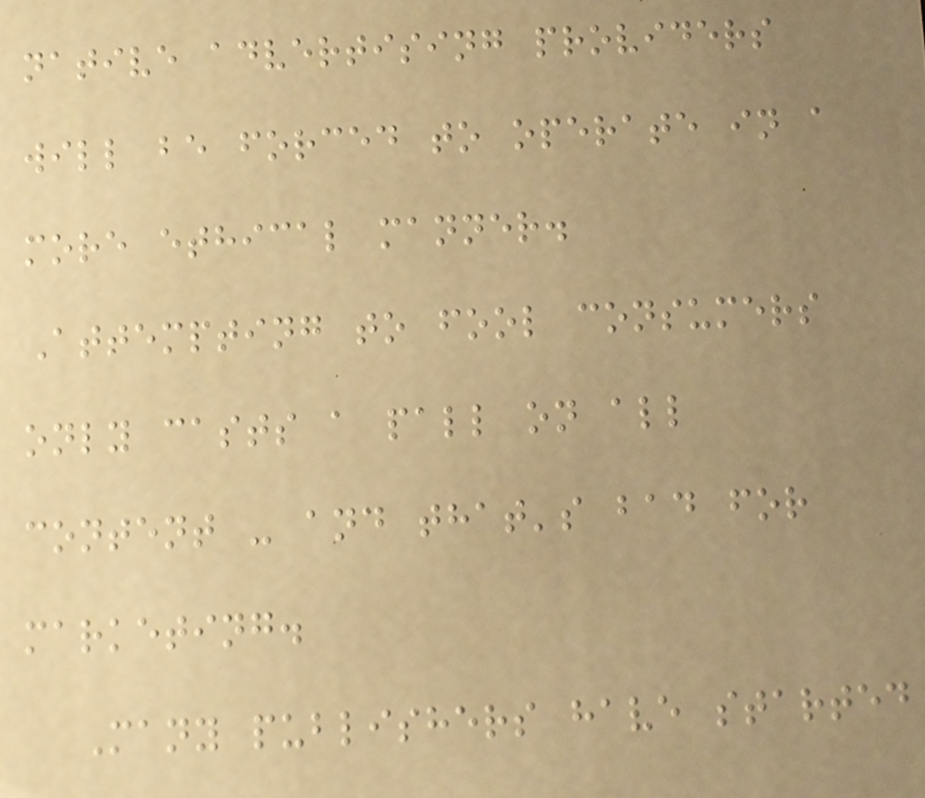native advertising providers
will be forced to operate in a
more ethical manner.
Attempting to fool consumers
only casts a pall on all
content - and that's bad for
marketing.
Many publishers have started
